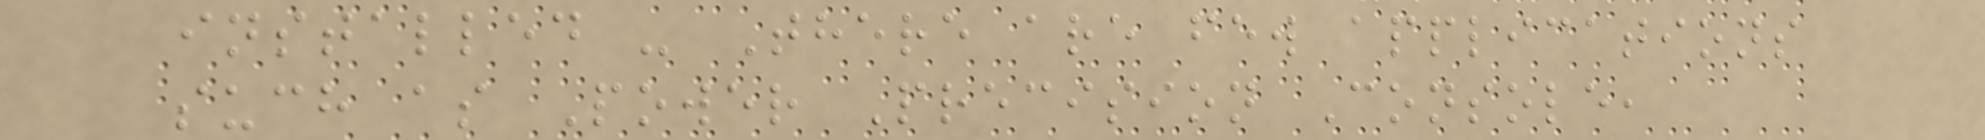installed - There are few applications
such as Power Precision Console,
